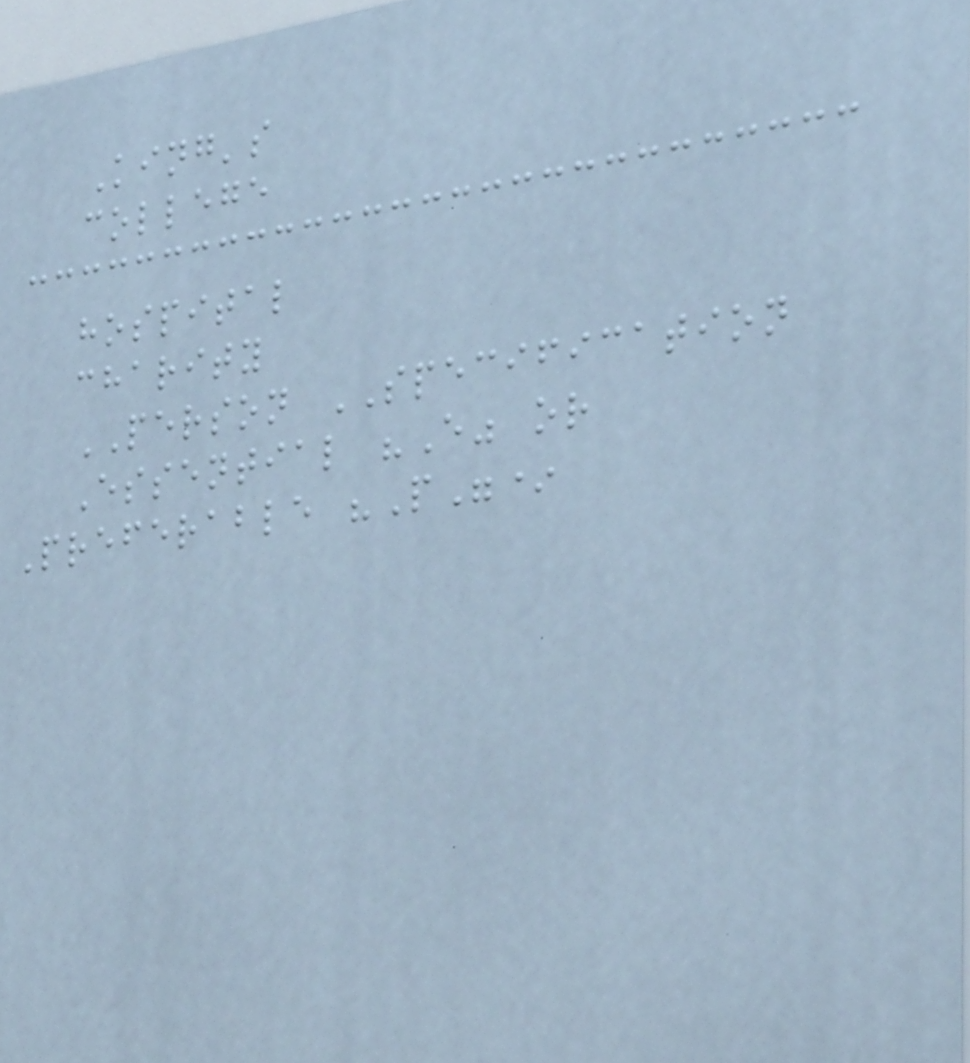King's
college
hospital
charity
PERSON SPECIFICATION
Essential "E" or
Preferable "P"*
